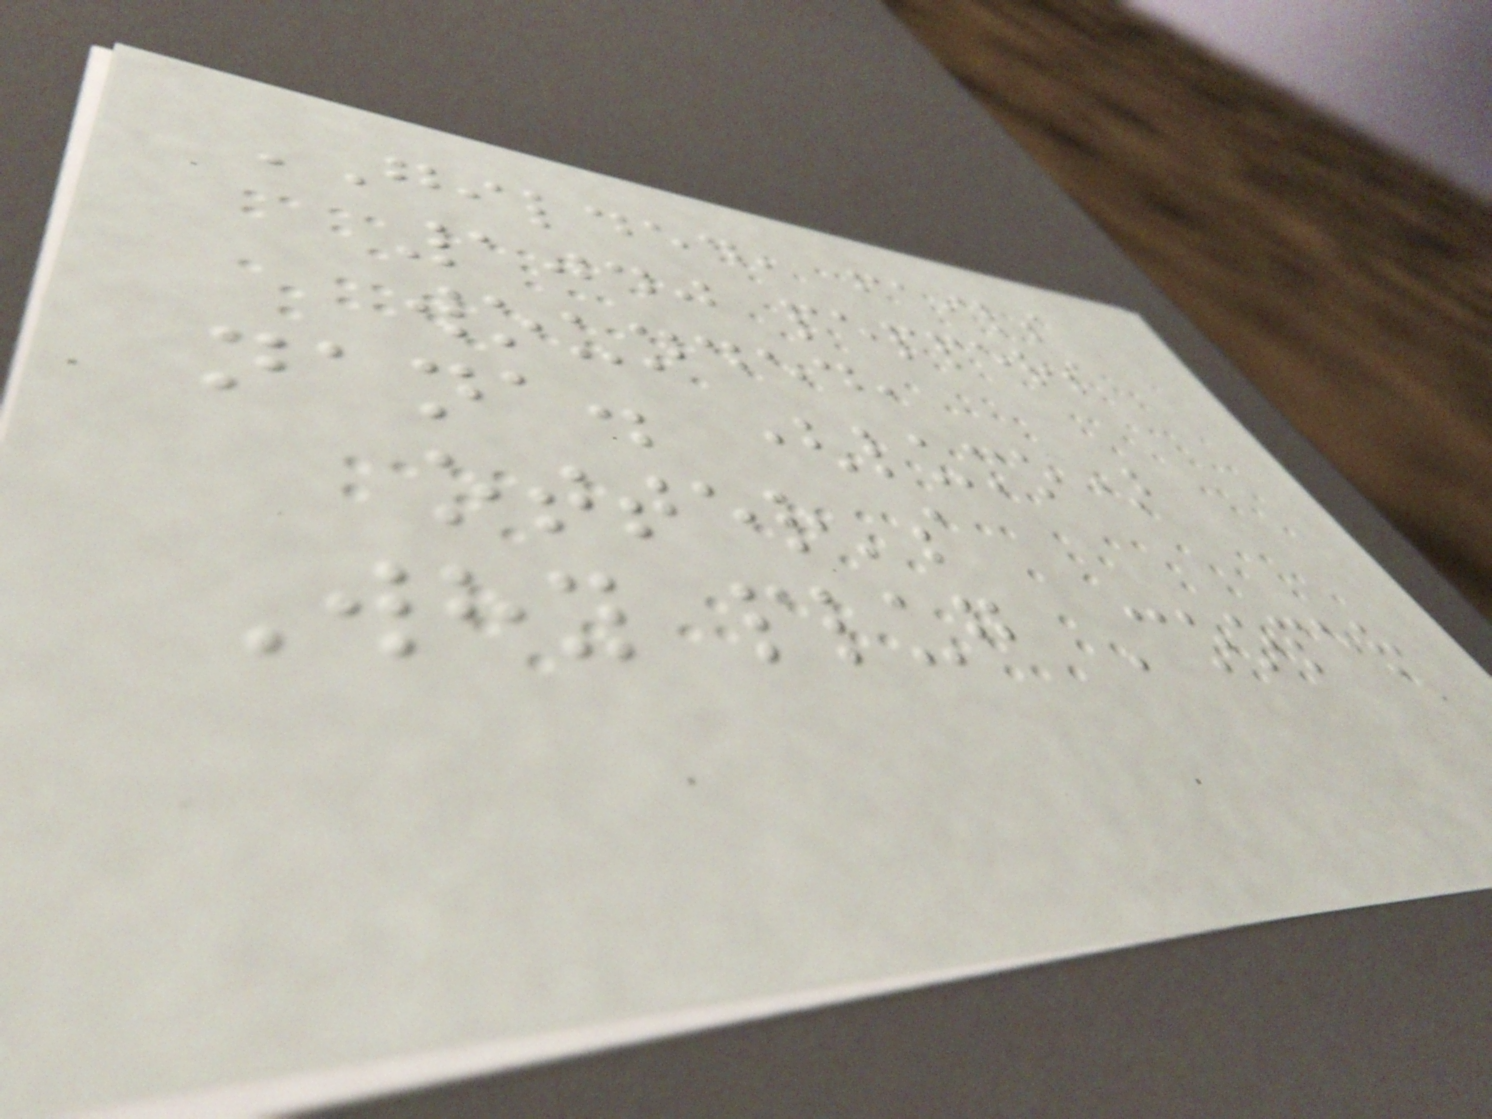GILDED, fails
1040 peppers
wounded,
nana. (lumo)
otter's
Why plug Cooper
